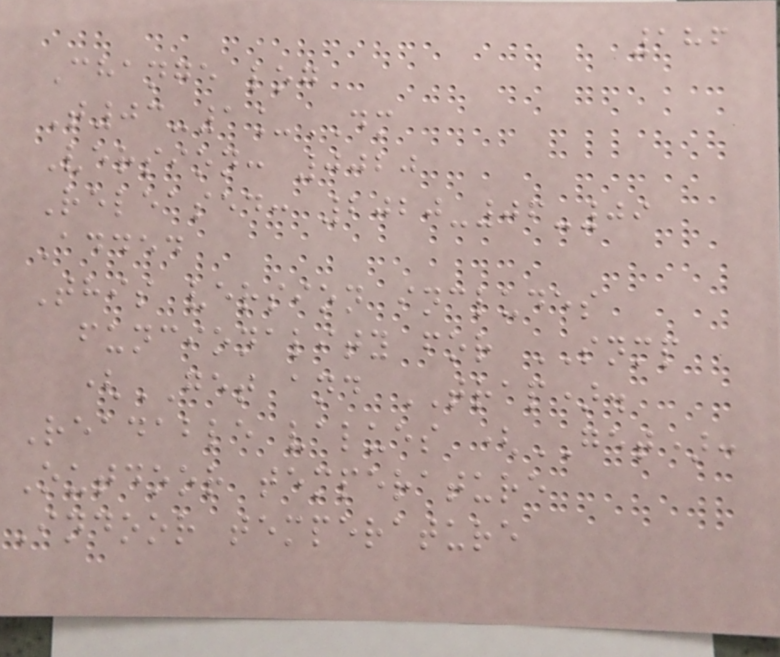186
Change log
T03-1_DM
Version: 0020
Released: 2020-06-09
Added
This version includes
funcionality for SNMP
(GET and TRAP).
Readable values (GET):
Outdoor temperature
Indoor temperature
